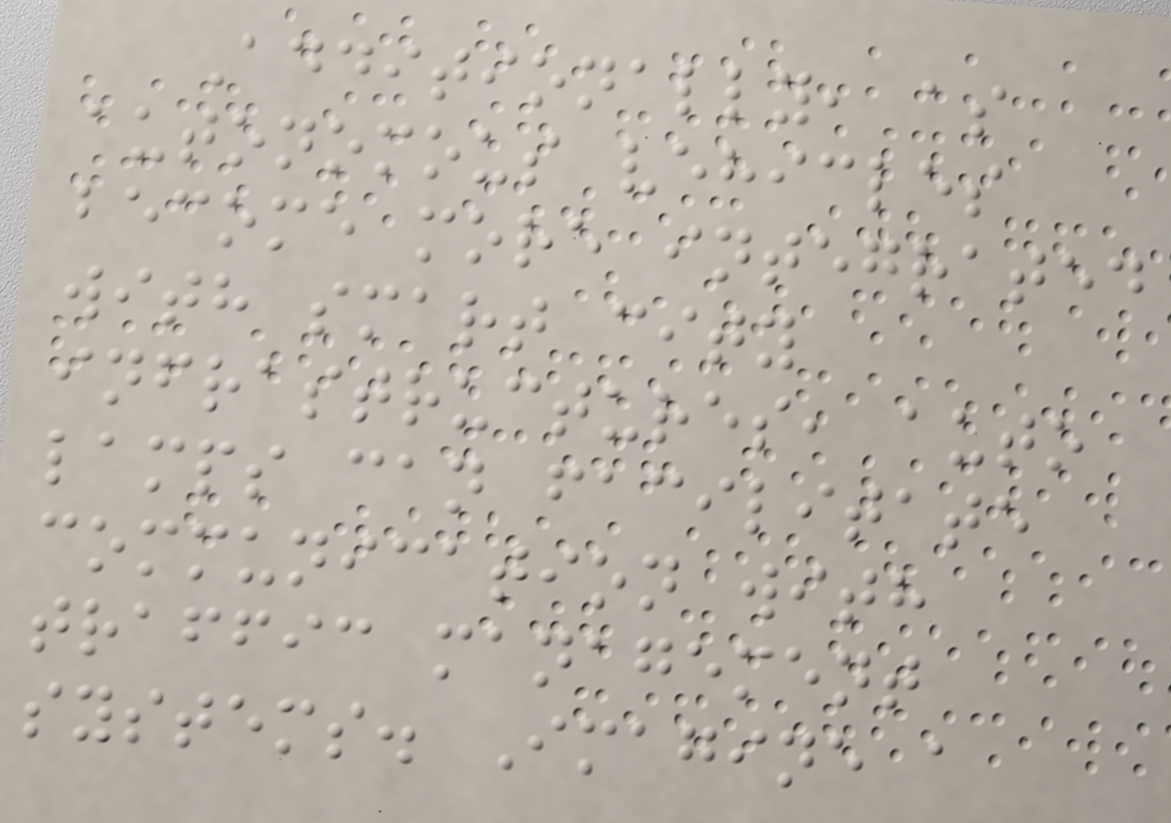Additionally, as
autonomous vehicles
become more integrated
with smart city
infrastructures, auto
lamps can facilitate
communication with
traffic management
systems. Imagine a
